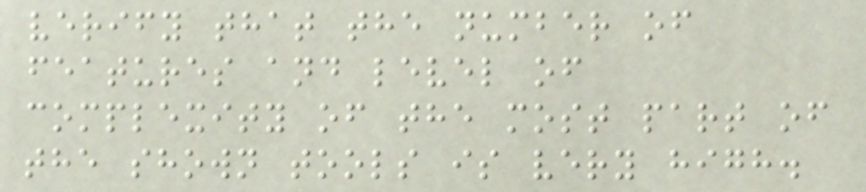verify that the number of
features and level of
complexity of the most part of
the shown tools is very high.
